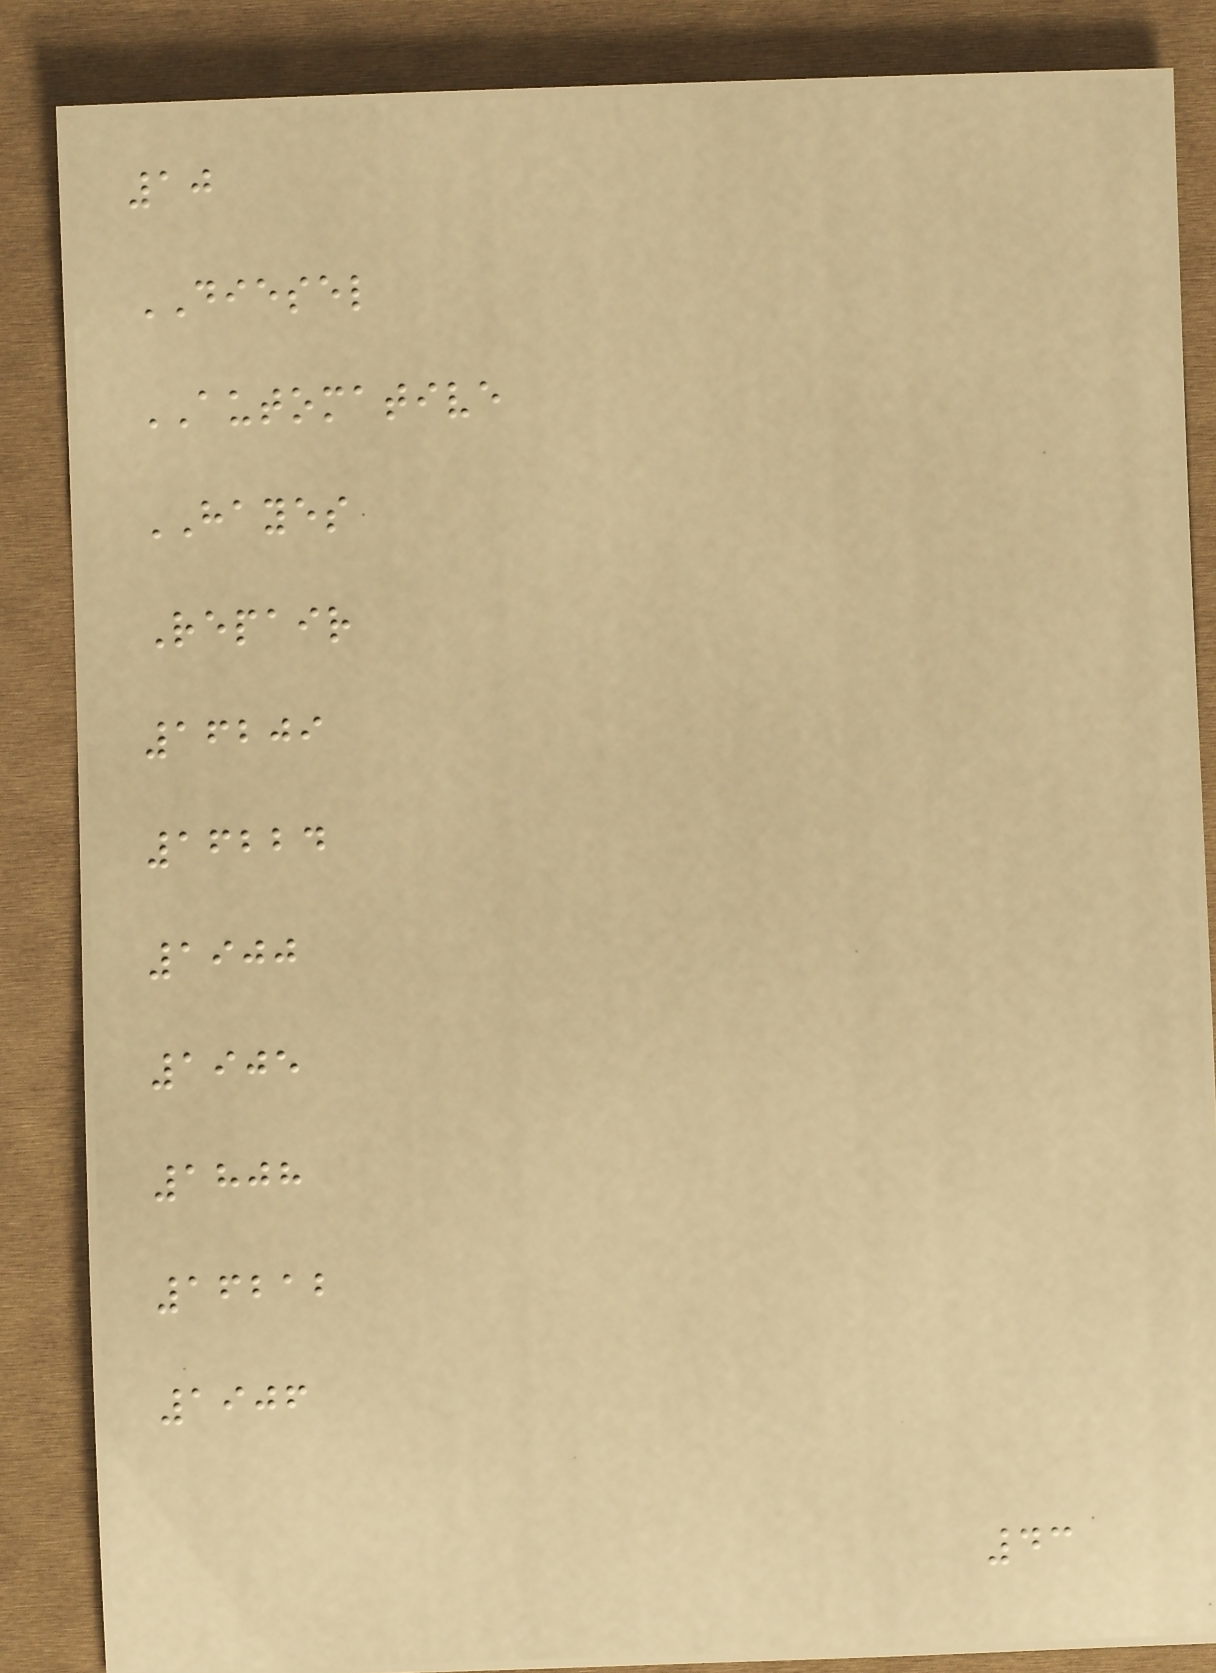10
DIESEL
AUTOMATIVE
HAYES
Repair
16209
16224
1900
1905
1808
16212
1906
43
